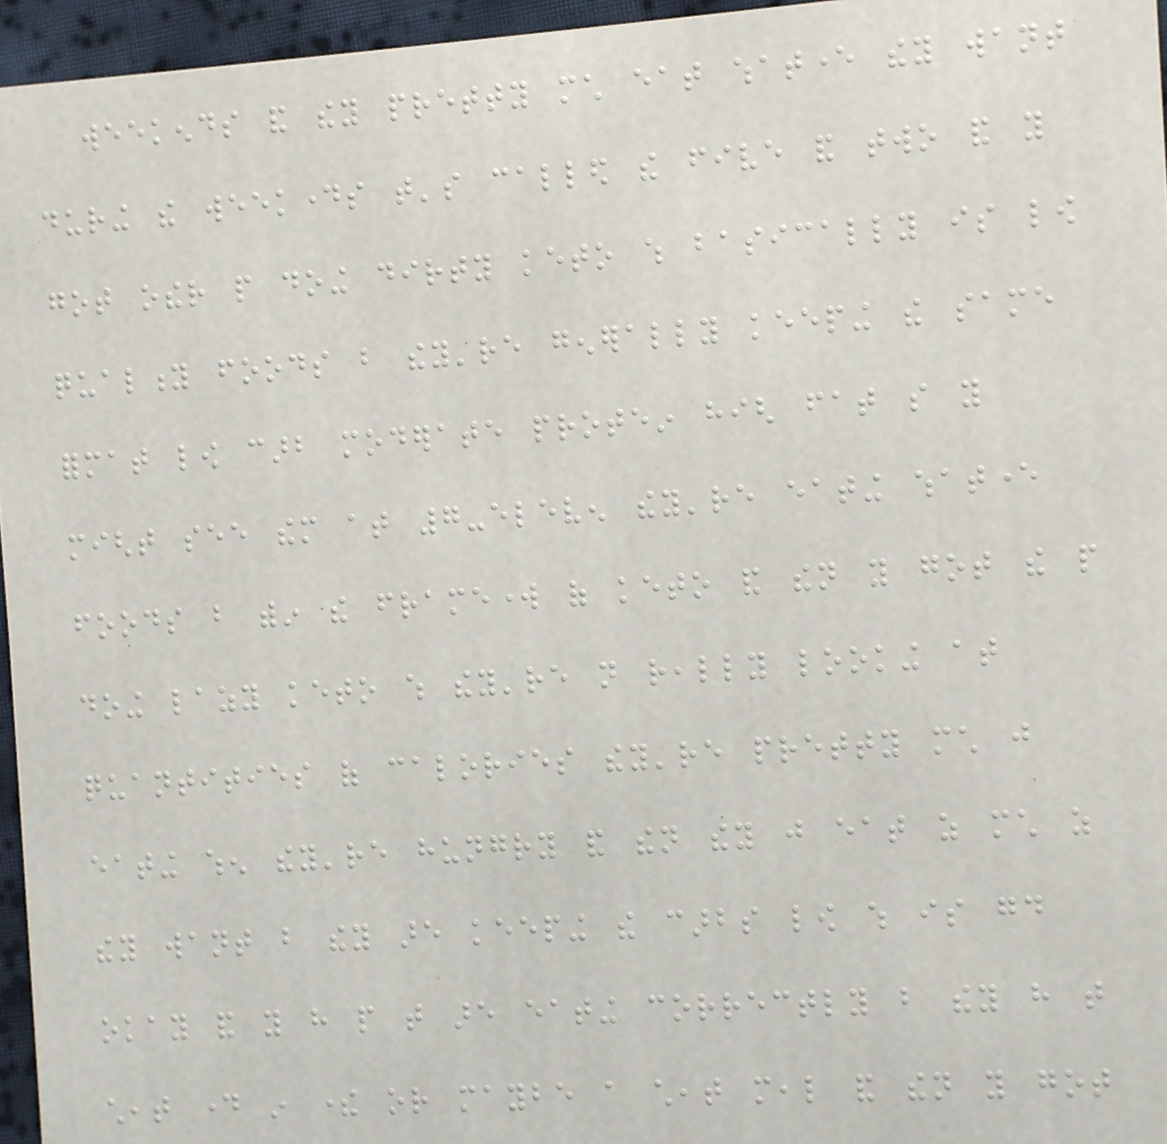weekends and they pretty much eat whatever they want
during the weekdays that's called the five and two and you
got other people doing dirty keto which basically is low
quality foods but they're generally keeping the same
format low carb moderate protein high fat so you
might see them at 7-eleven they're eating whatever
foods but within the framework of keto and then you got the people
doing lazy keto which they're not really looking at
quantities of calories they're pretty much just
eating when they're hungry and then they just eat as much as
they want but they are keeping the carbs low which is good
okay and you have people that are eating correctly but they have that
cheat day in there or maybe a cheat meal and then you got
